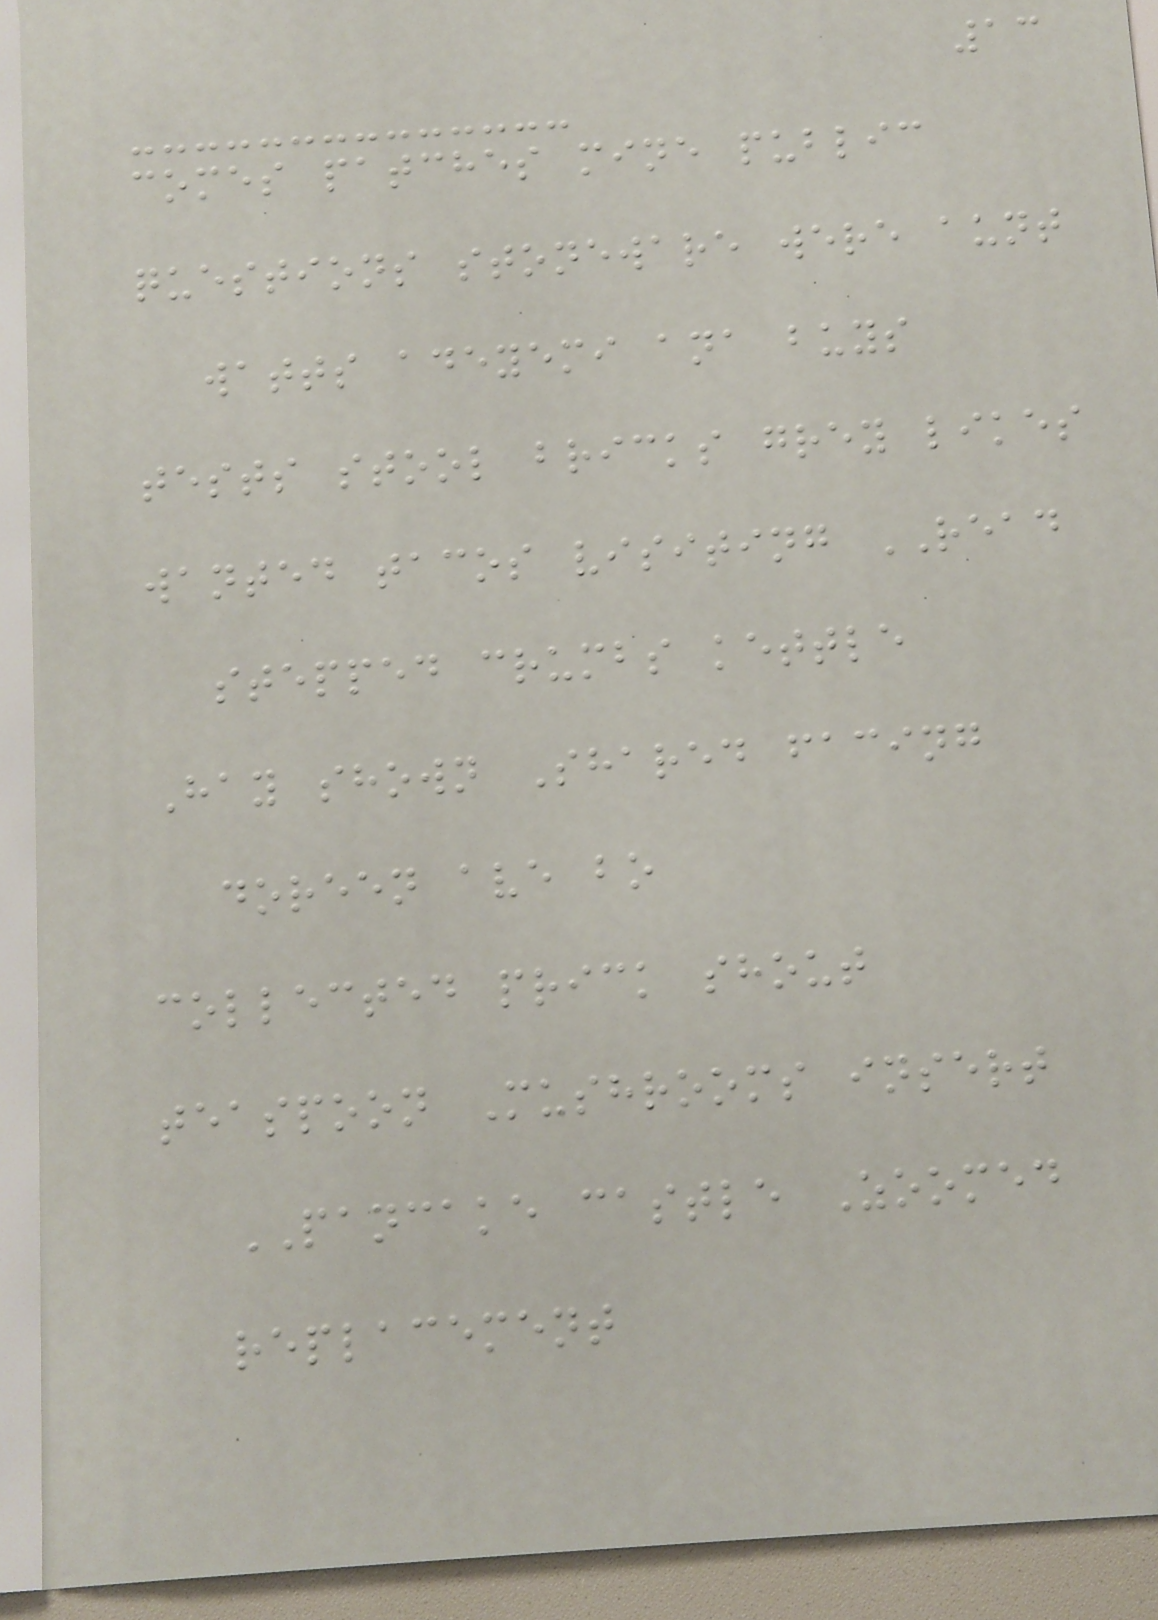13
comes patches mine public
questions stoneware were aunt
watts adeyemi ana buys
tests stool bricks grey likes
wanted tacos visiting READ
stepped crumbs kettle
Hay shown Shared facing
doreen ave bo
collected prick shout
teaspoon Mushrooms insert
PANCAKE castle Zoomed
replacement
